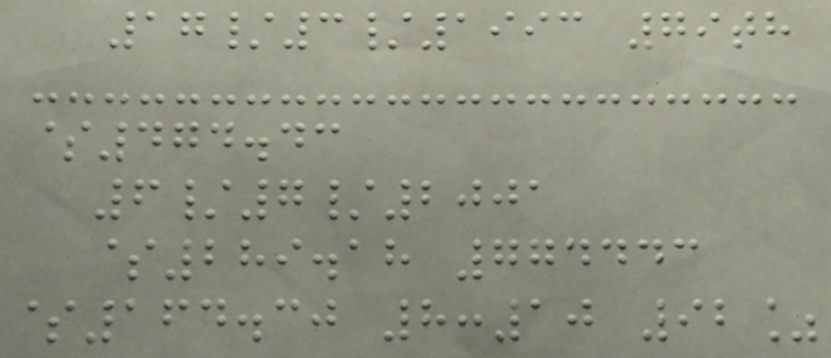17/3/1993 79th
$474.43
6/7/2001
$289.18 774443
$164.30 8:10 92%
